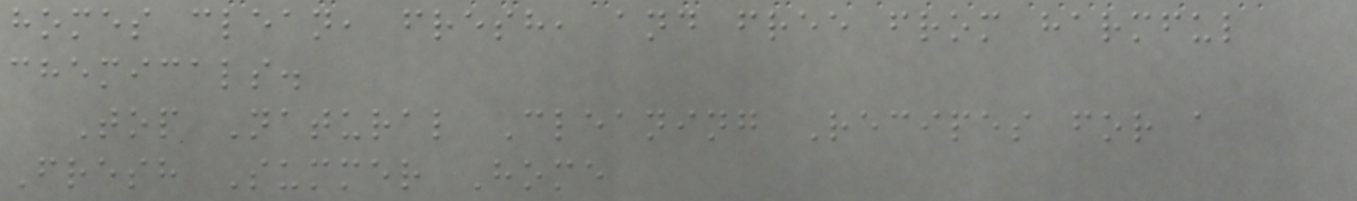homes clean, fresh, and free from harmful
chemicals.
Top Natural Cleaning Recipes for a
Fresh Summer Home
